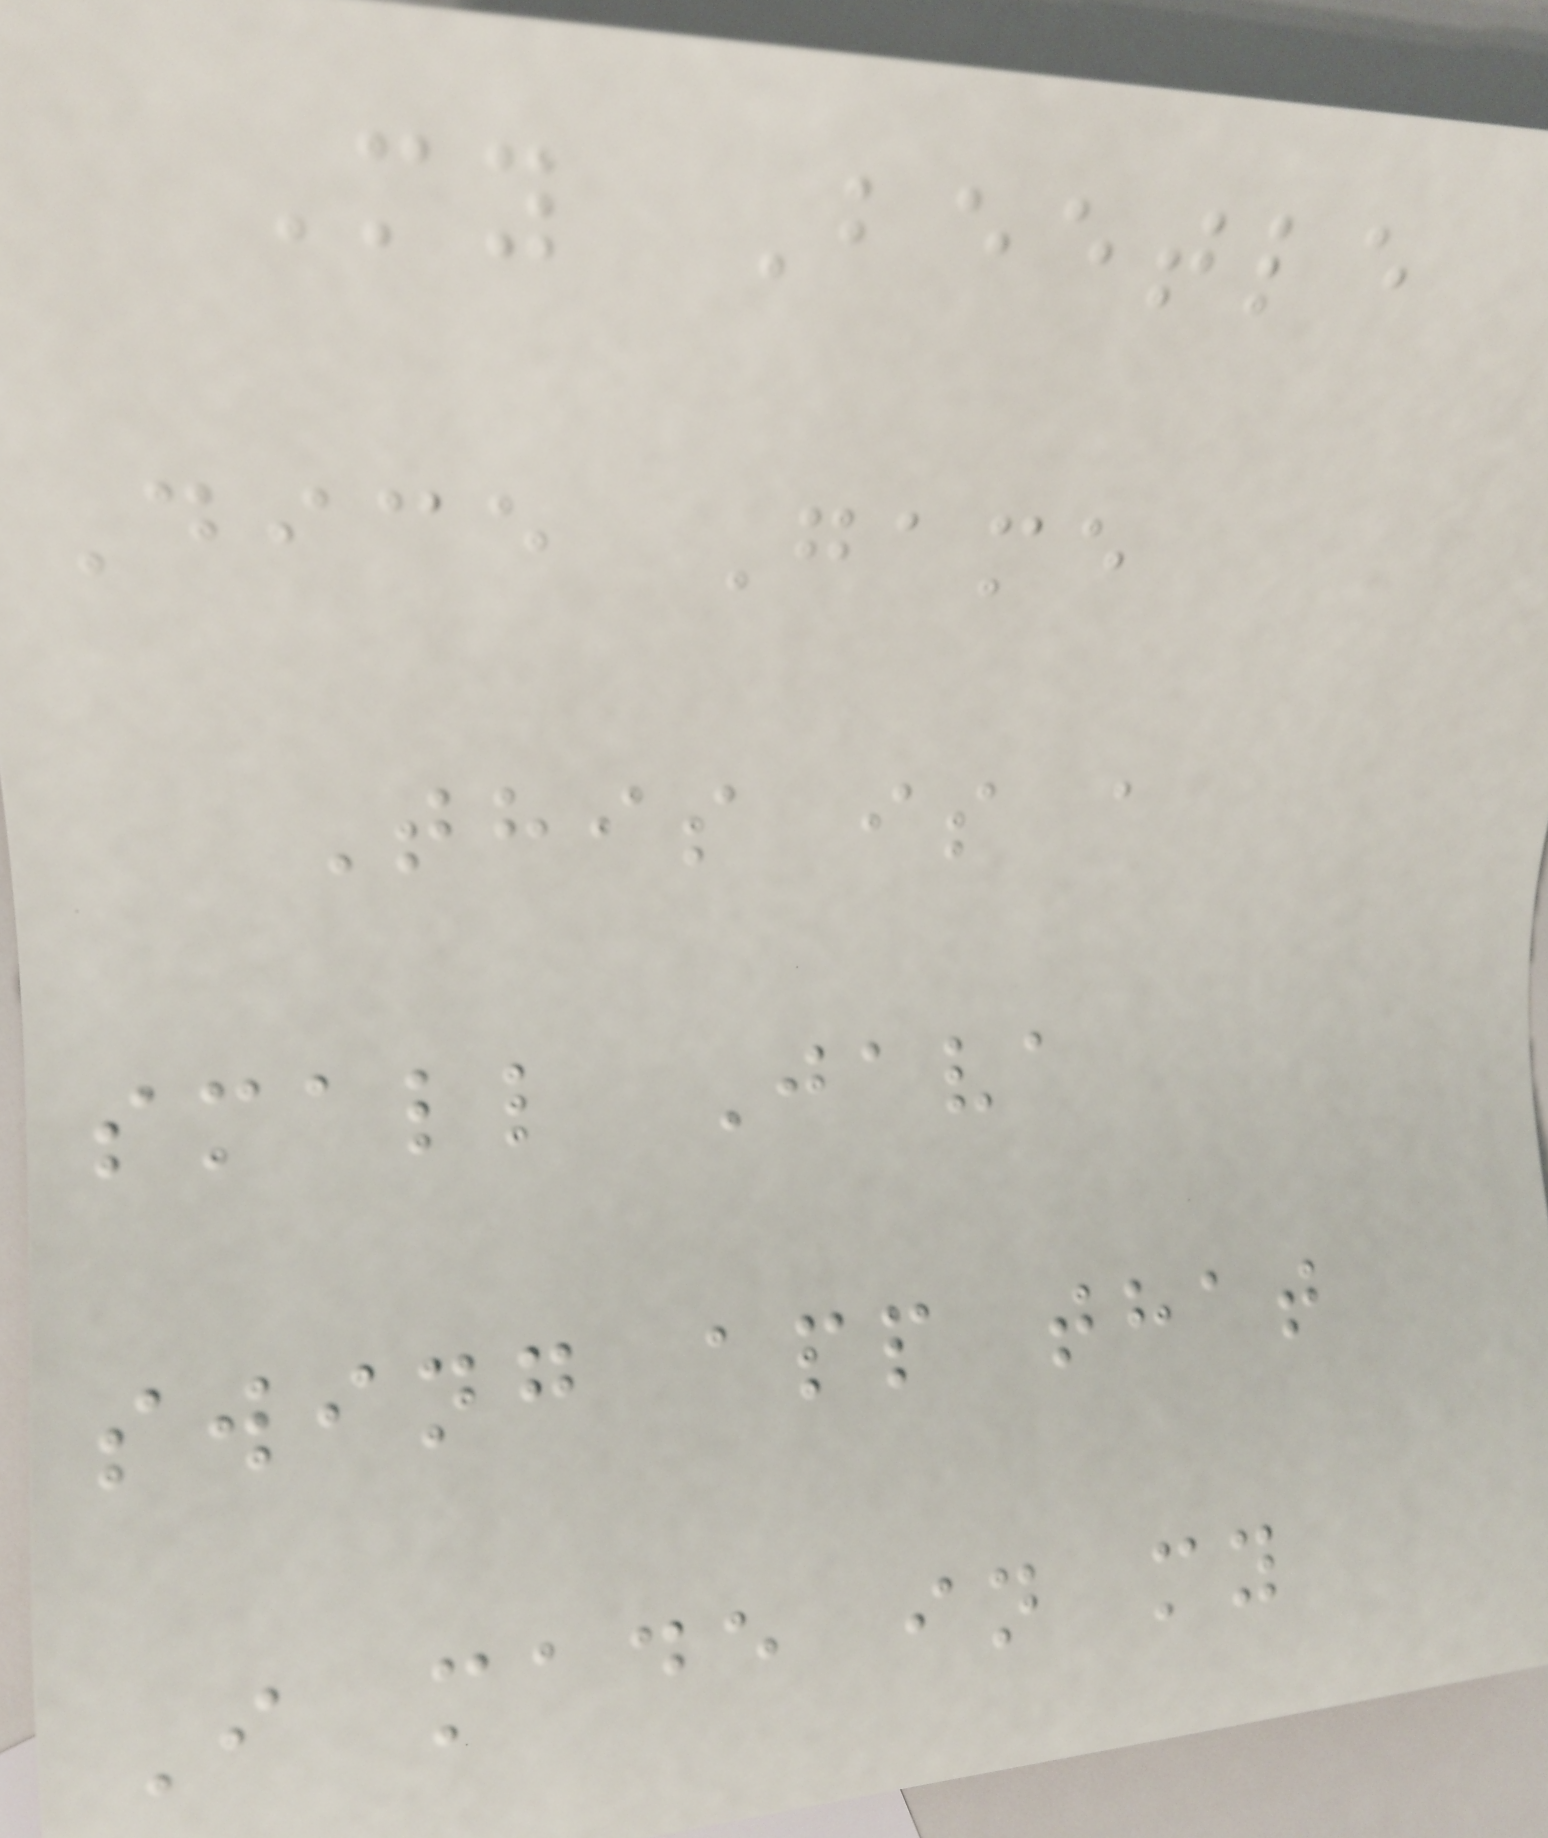My Beetle
Dice Game
This is a
small Java
swing app that
I made in my
